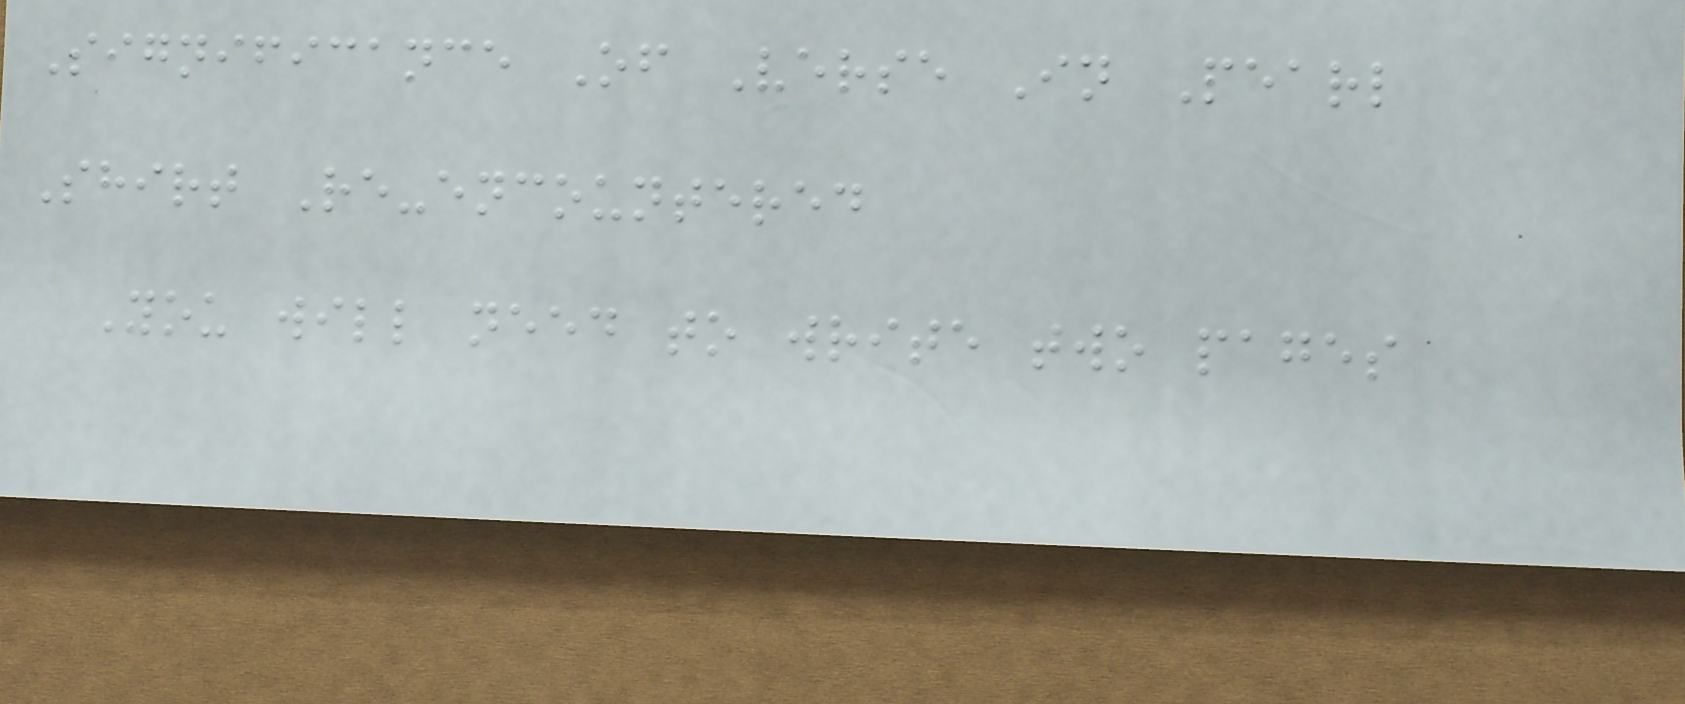Significance Of Verse In Pearl
Shirt Re-encountered
You will need to write two pages
